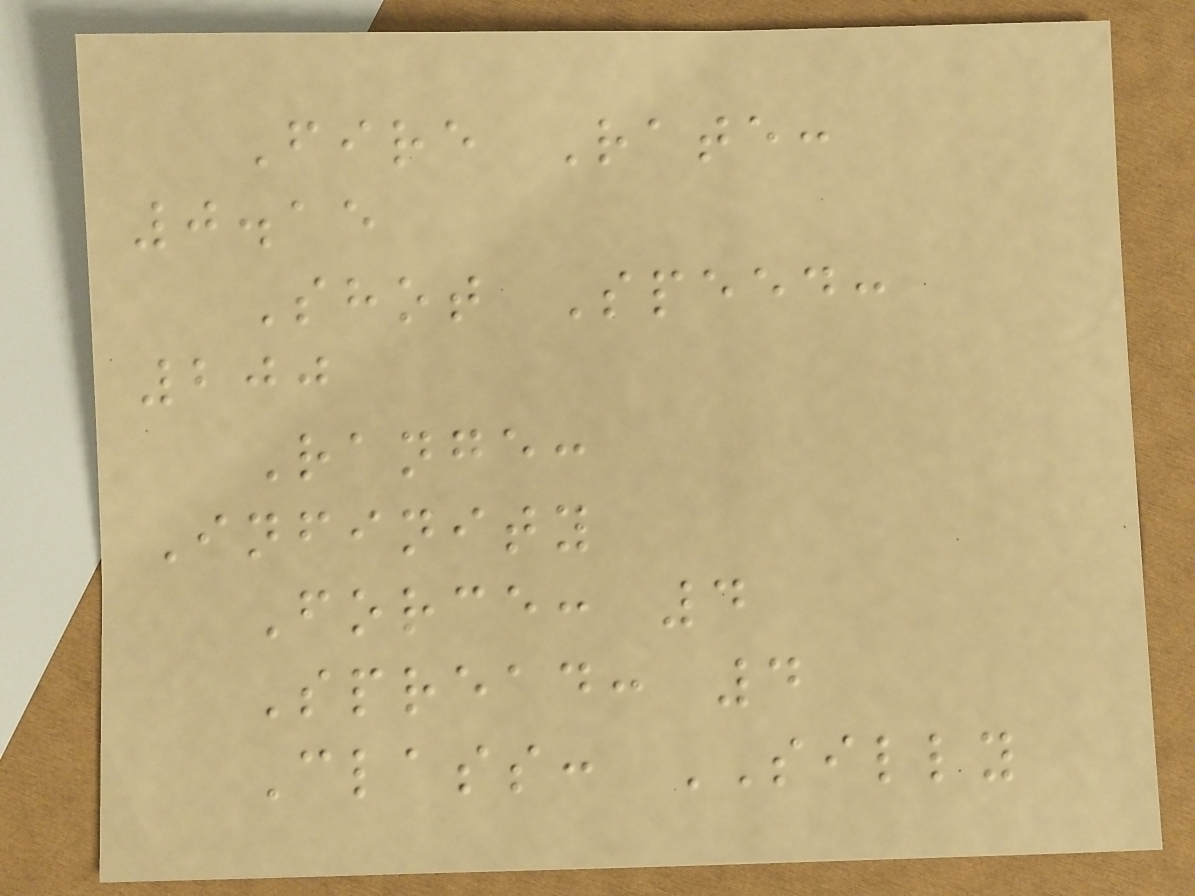Fire Rate:
0.15
Shot Speed:
200
Range:
Infinity
Force: 4
Spread: 4
Class: SILLY
